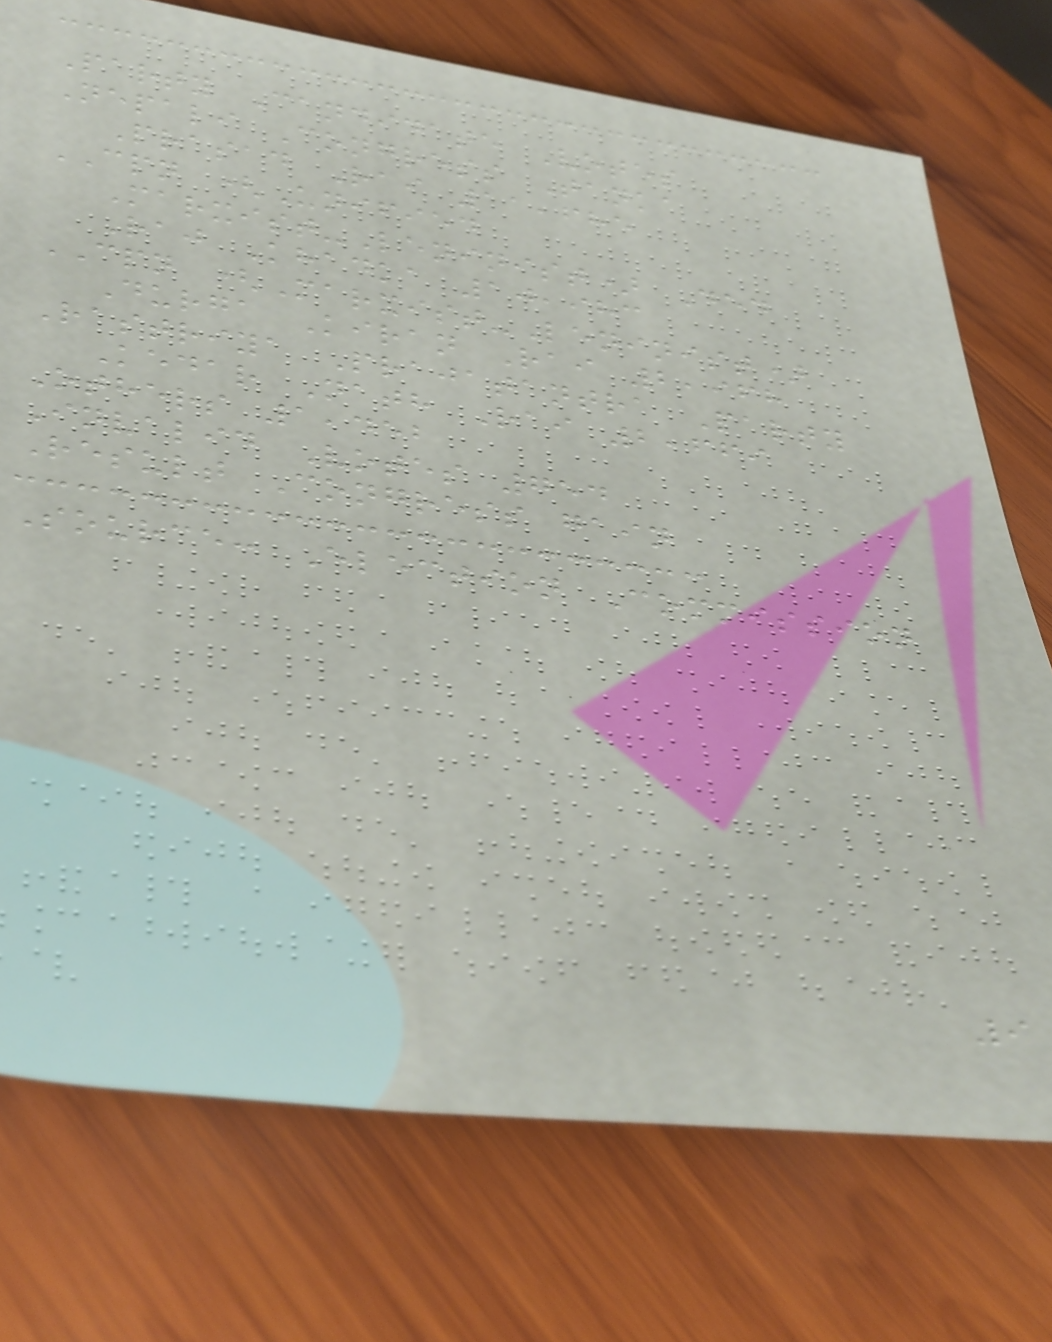Party Candidate Votes
Nepali Congress Tanka
Prasad Rai 11,685
CPN (Unified
Marxist-Leninist) Ded
Raj Khadka 10,983
CPN (Marxist-Leninist)
Durga Kiran Rai 2,968
Rastriya Prajatantra Party
Kedar Nath Rai 2,669
Others 1,452
Invalid Votes 754
Result Congress gain
Source: Election Commission
9
